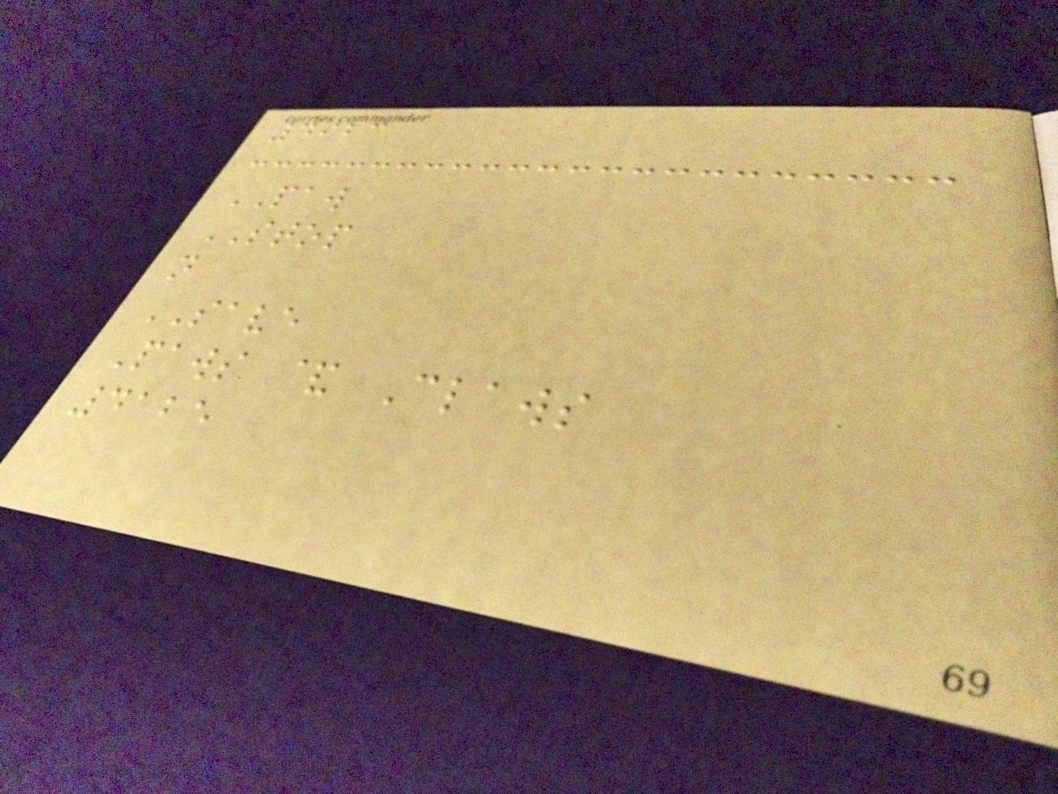4923
PAW
STOP
n
SAVE
Paws & Claws
4125
